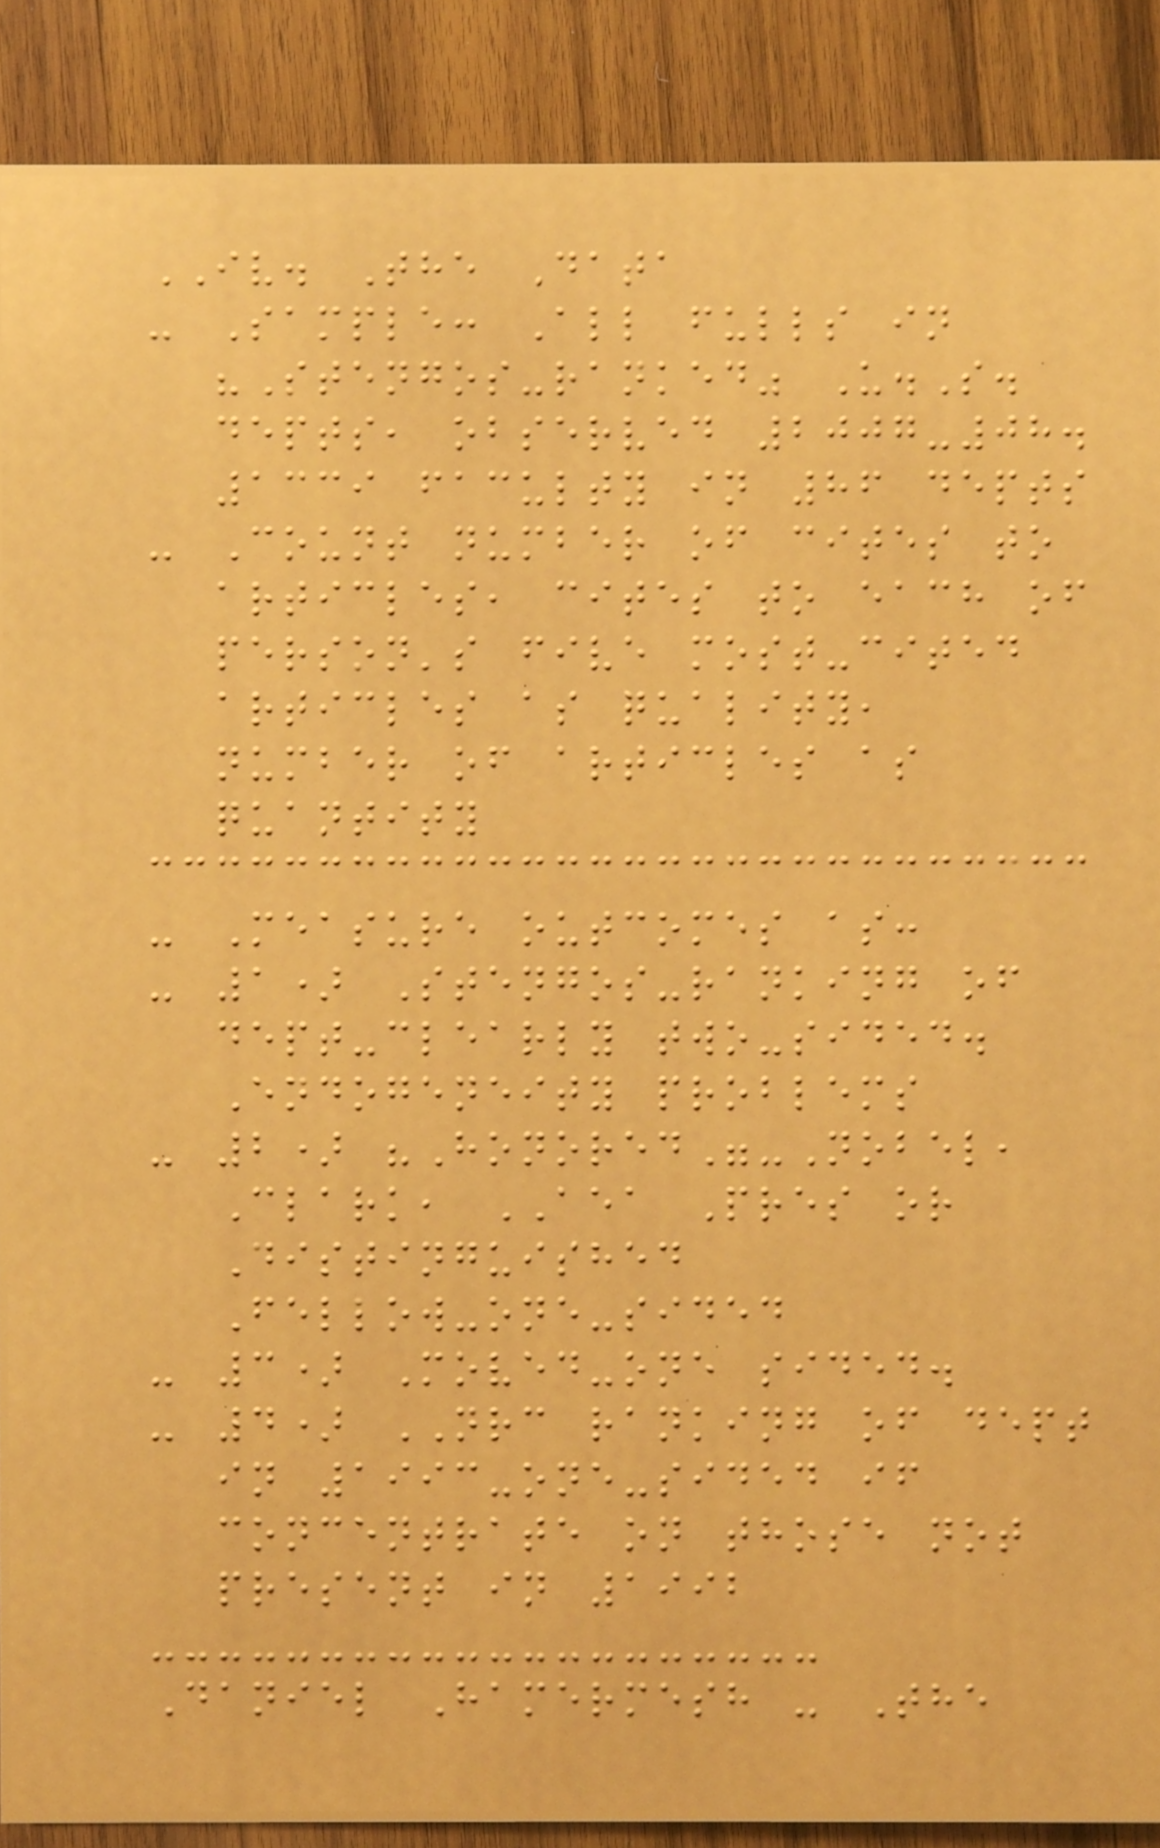IV. The Data
- Sample: All fulls in
"Stengos-ranked" U.S.
depts, observed 2007-08.
1339 faculty in 86 depts
- Count number of cites to
articles, cites to each of
person's five most-cited
articles as quality,
number of articles as
quantity
- Measure outcomes as:
- 1) Stengos-ranking of
dept-clearly two-sided.
Endogeneity problems
- 2) "Honored"-Nobel,
Clark, AEA Pres or
Distinguished
Fellow-one-sided
- 3) Moved-one sided.
- 4) NRC ranking of dept
in 1993-one-sided if
concentrate on those not
present in 1992
Daniel Hamermesh - The
